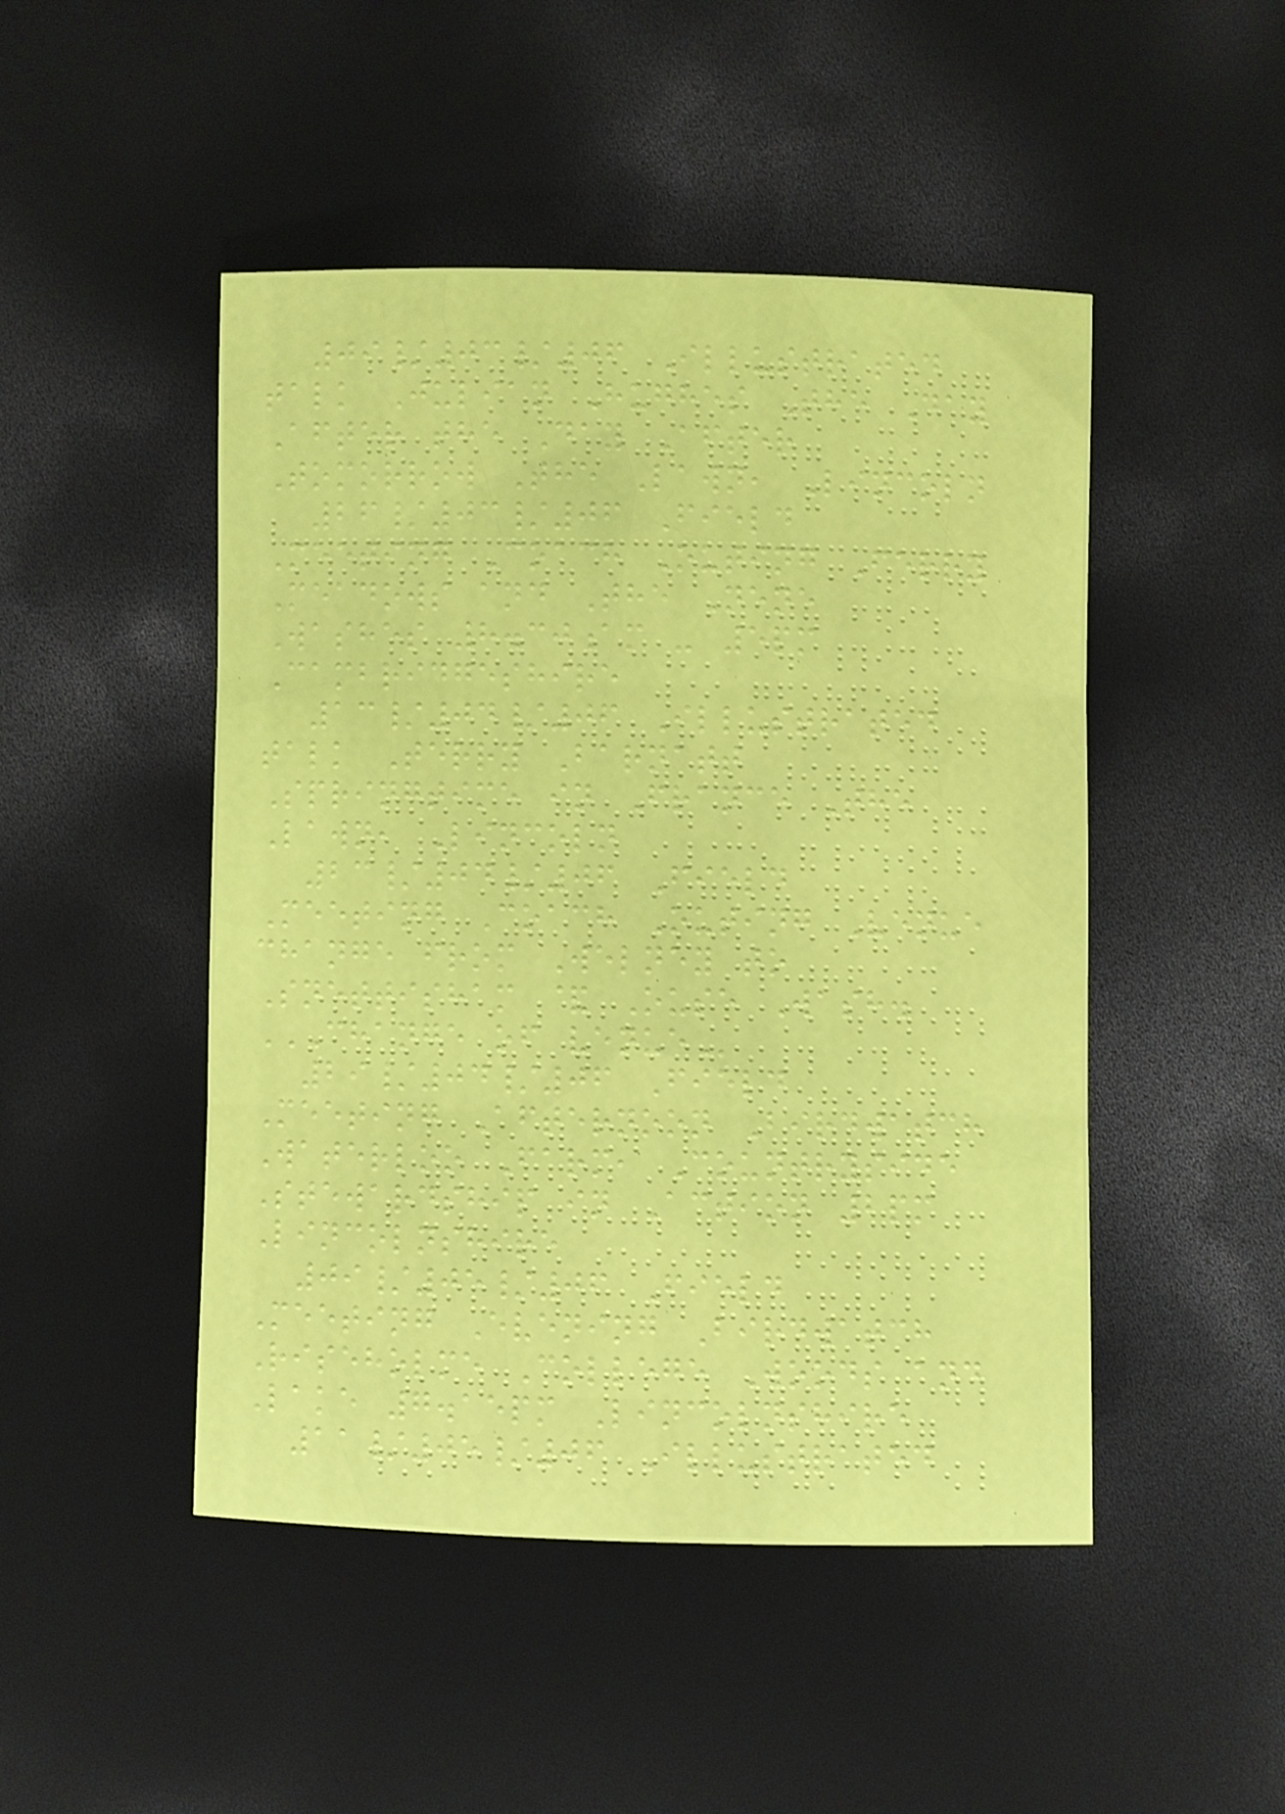09/03/06 Illustrated
talk Julian Hughes The Day
After the Day After
Tomorrow The Lawn, Lincoln
26/03/06 Field
Meeting Coach Outing Ferry
Meadows and The Nene
Washes 8.30am - 5pm
Cambridgeshire
13/04/06 Illustrated
talk Terry Barnatt
Springtime in France The
Lawn, Lincoln
23/04/06 Field
Meeting Coach Outing Venue
change from Welney to
Snettisham & Ouse Wash.
CHANGE OF VENUE
29/04/06 Field
Meeting Afternoon Birdwatch
Waterloo Farm, Countryside
Stewardship in Action 2pm
Lincolnshire
09/05/06 Field
Meeting Evening Birdwatch
Riseholme College Woods and
Lake 7.15pm Lincolnshire
11/05/06 Illustrated
